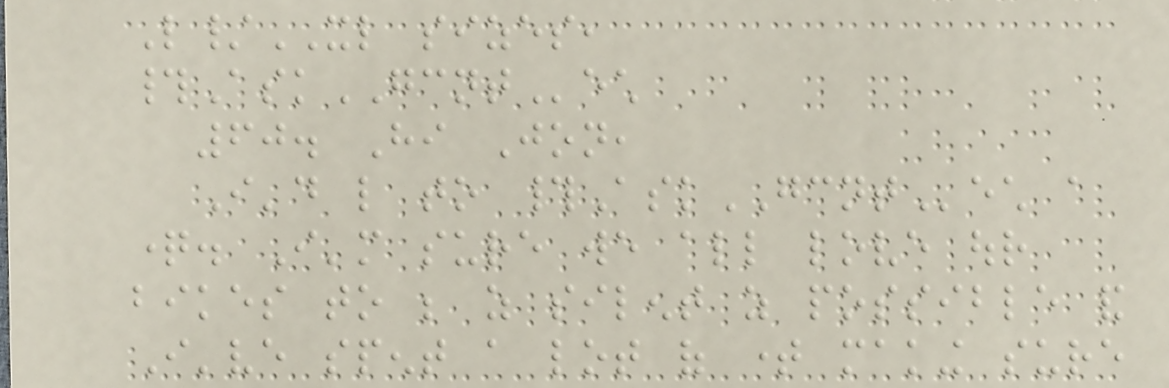L/XL sizes,
#AskGCNTech
60. Hi Jon,
I'd like to #AskGCNTech a
question. I'm sure we all love our
bikes to be as silent as possible and
I've spent a lot of time making sure
